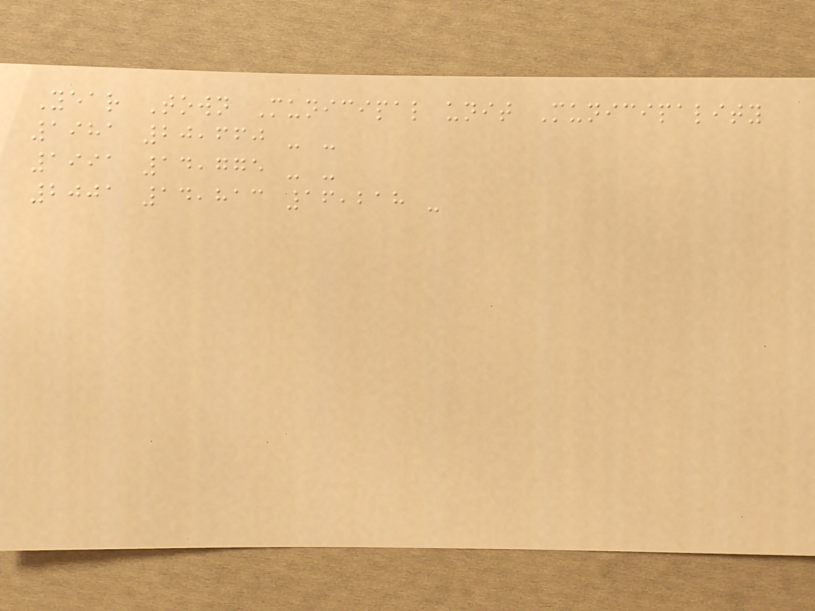Year Town Municipal unit Municipality
1981 20,660 - -
1991 14,775 - -
2001 14,813 16,218 -
